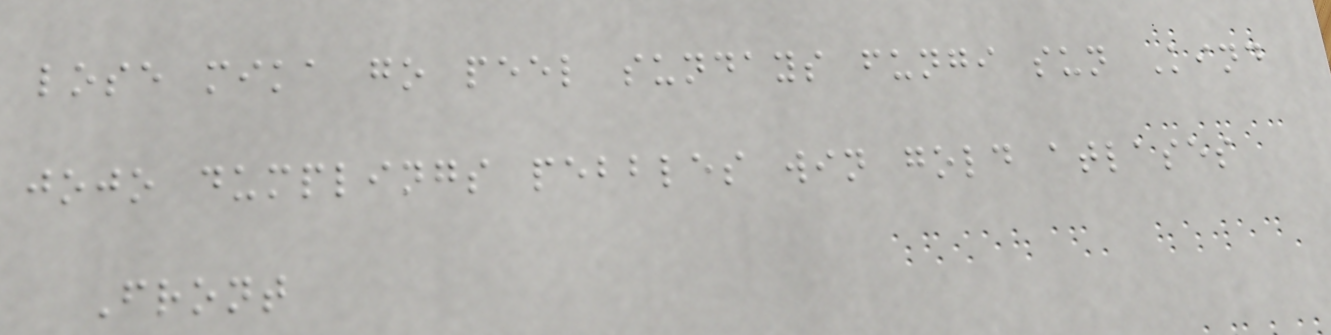lose mika go peel sundays fungi sun Kind
jojo dumplings pebbles win gold atlases
Front
